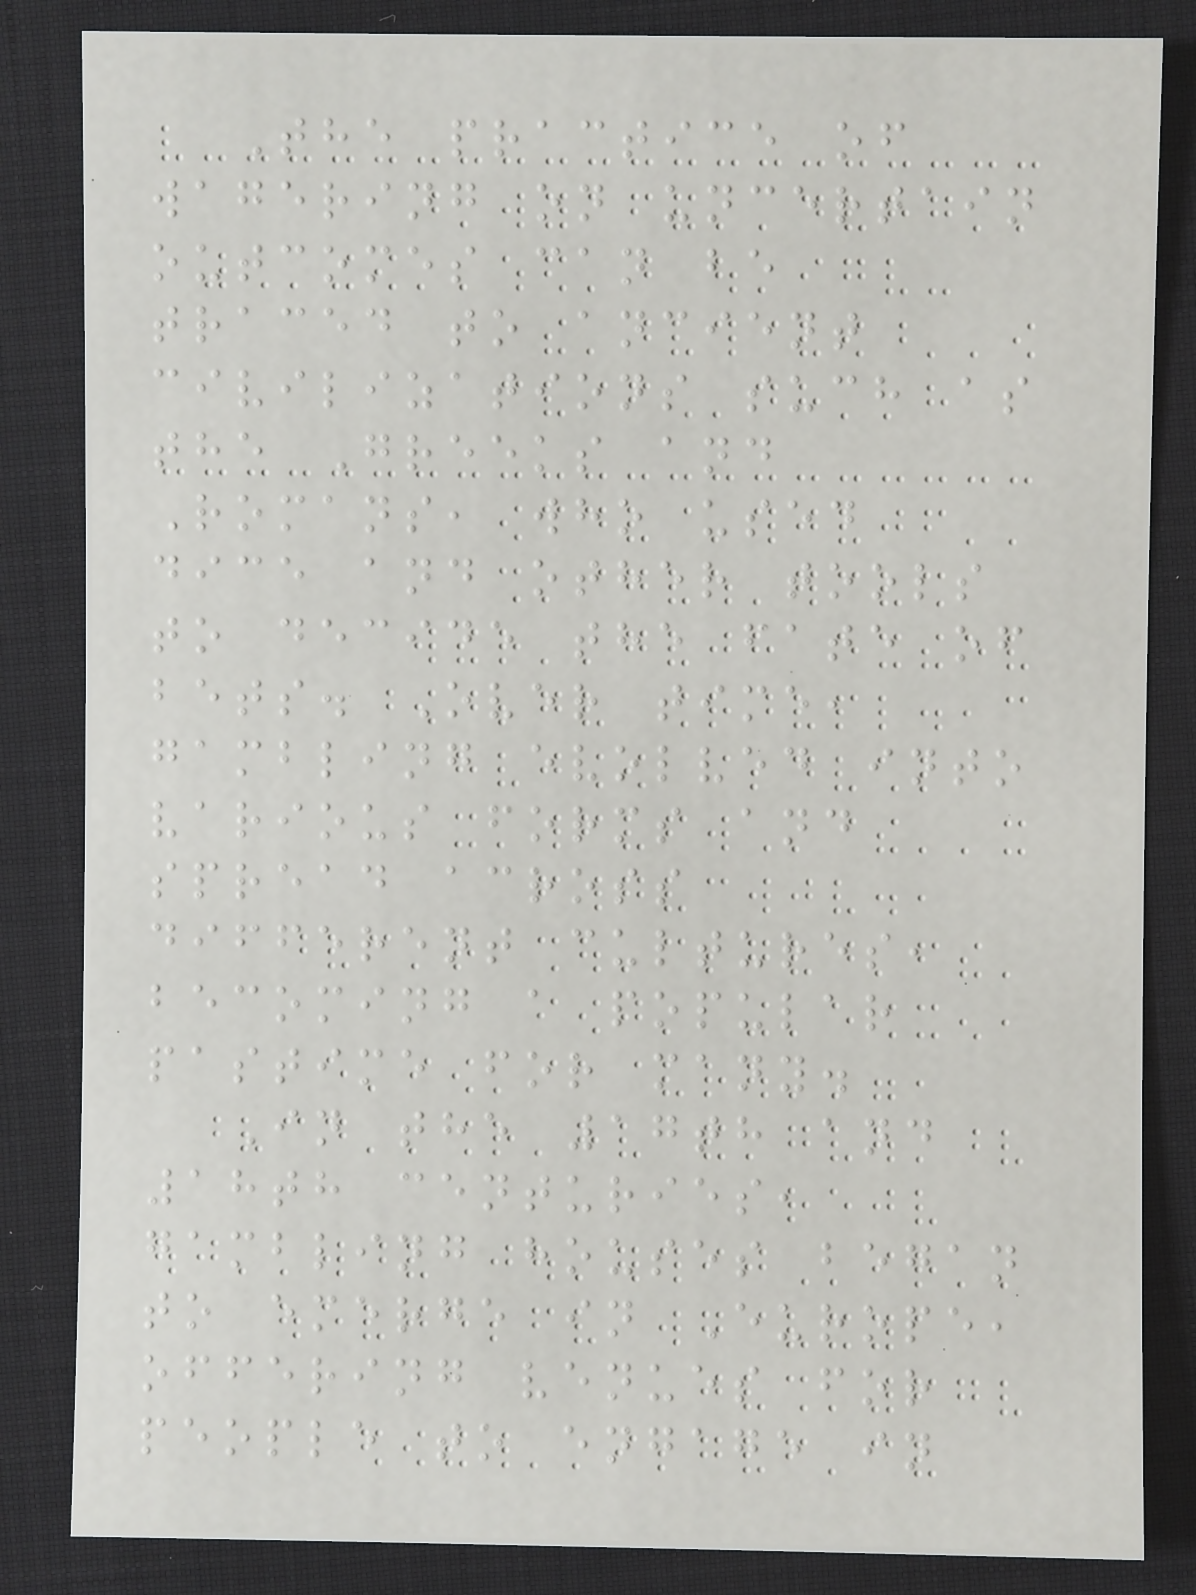The practice of
wagering on uncertain
outcomes can be
traced to ancient
civilizations such as
the Greeks and
Romans, who used
dice and other tools
to decide the fate of
bets. Over time,
gambling evolved into
various forms and
spread across
different cultures,
becoming a popular
pastime for many.
In the 17th and
18th centuries,
gambling houses began
to emerge in Europe,
offering venues for
people to engage in
